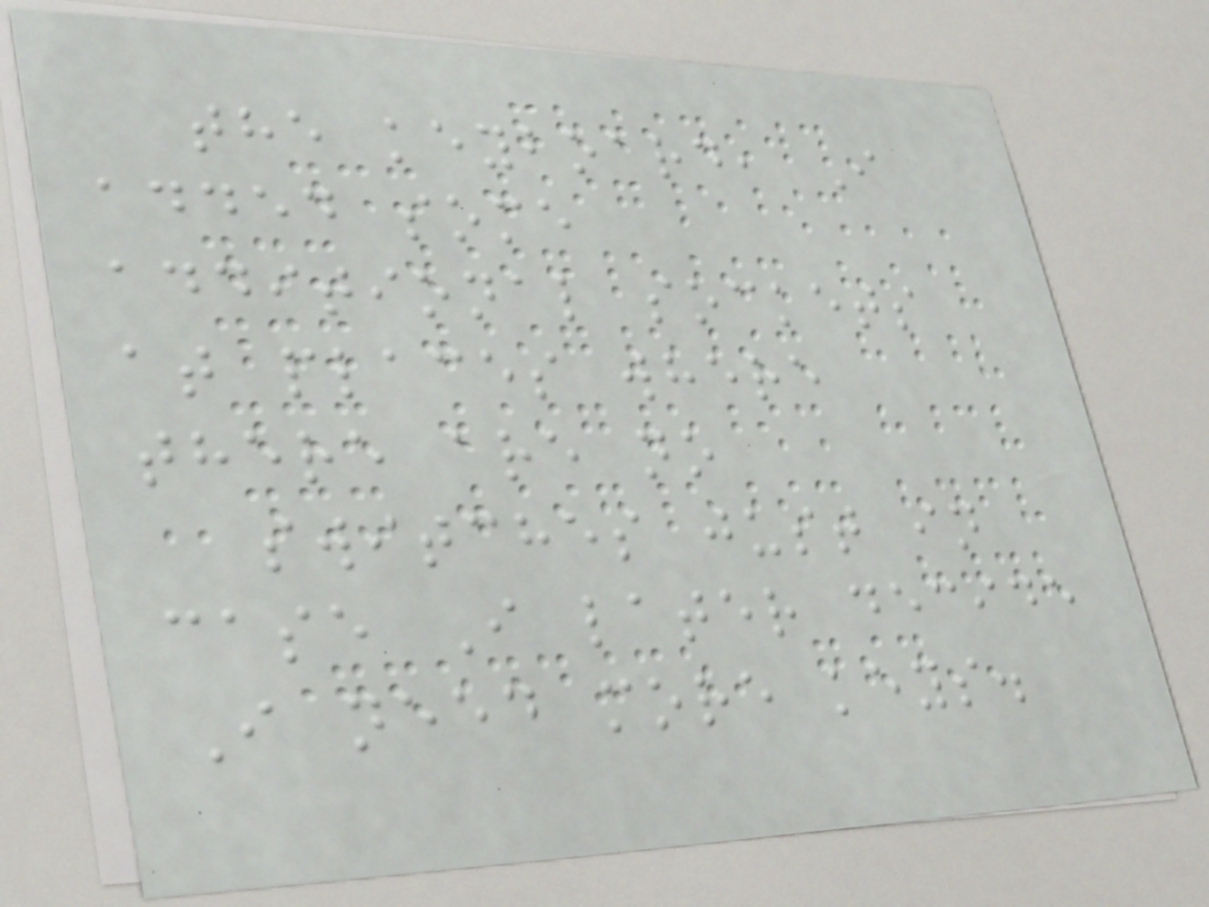the keyboard, I
added some
additional sockets
at places where
there are no
switches just in
case I later decide
I need more keys.
